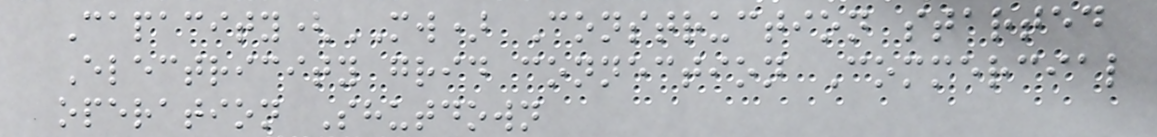Capacity(MW) Construction started
Electricity grid connection Commercial
operation Shutdown
